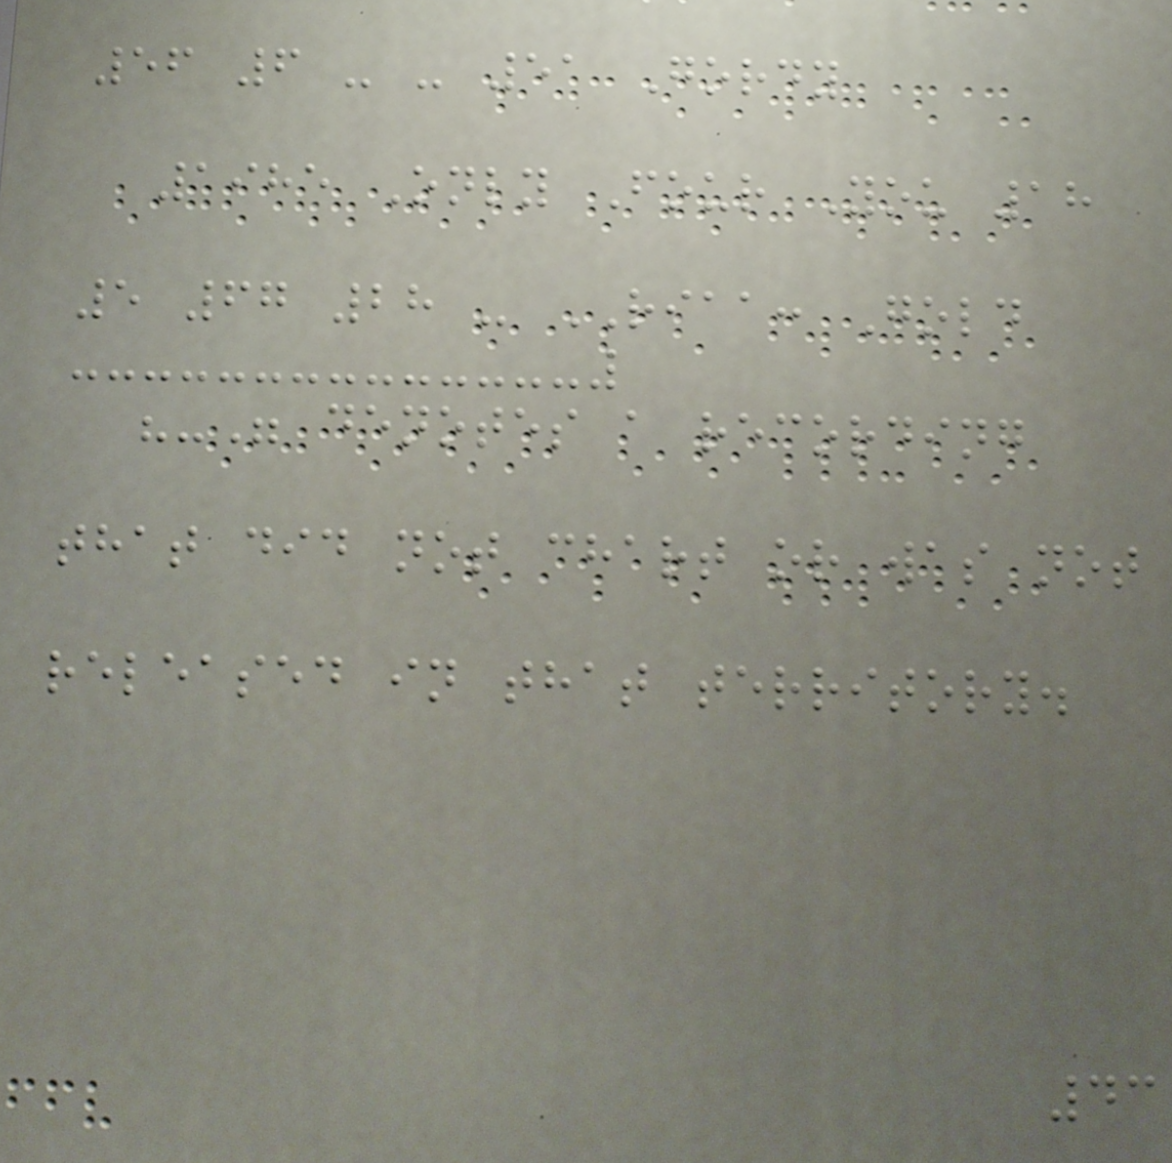56 6 - - 51 Gordy
1985 Only Four You 18
5 67 28 - RIAA: Gold
"-" denotes a recording
that did not chart or was not
released in that territory.
43
